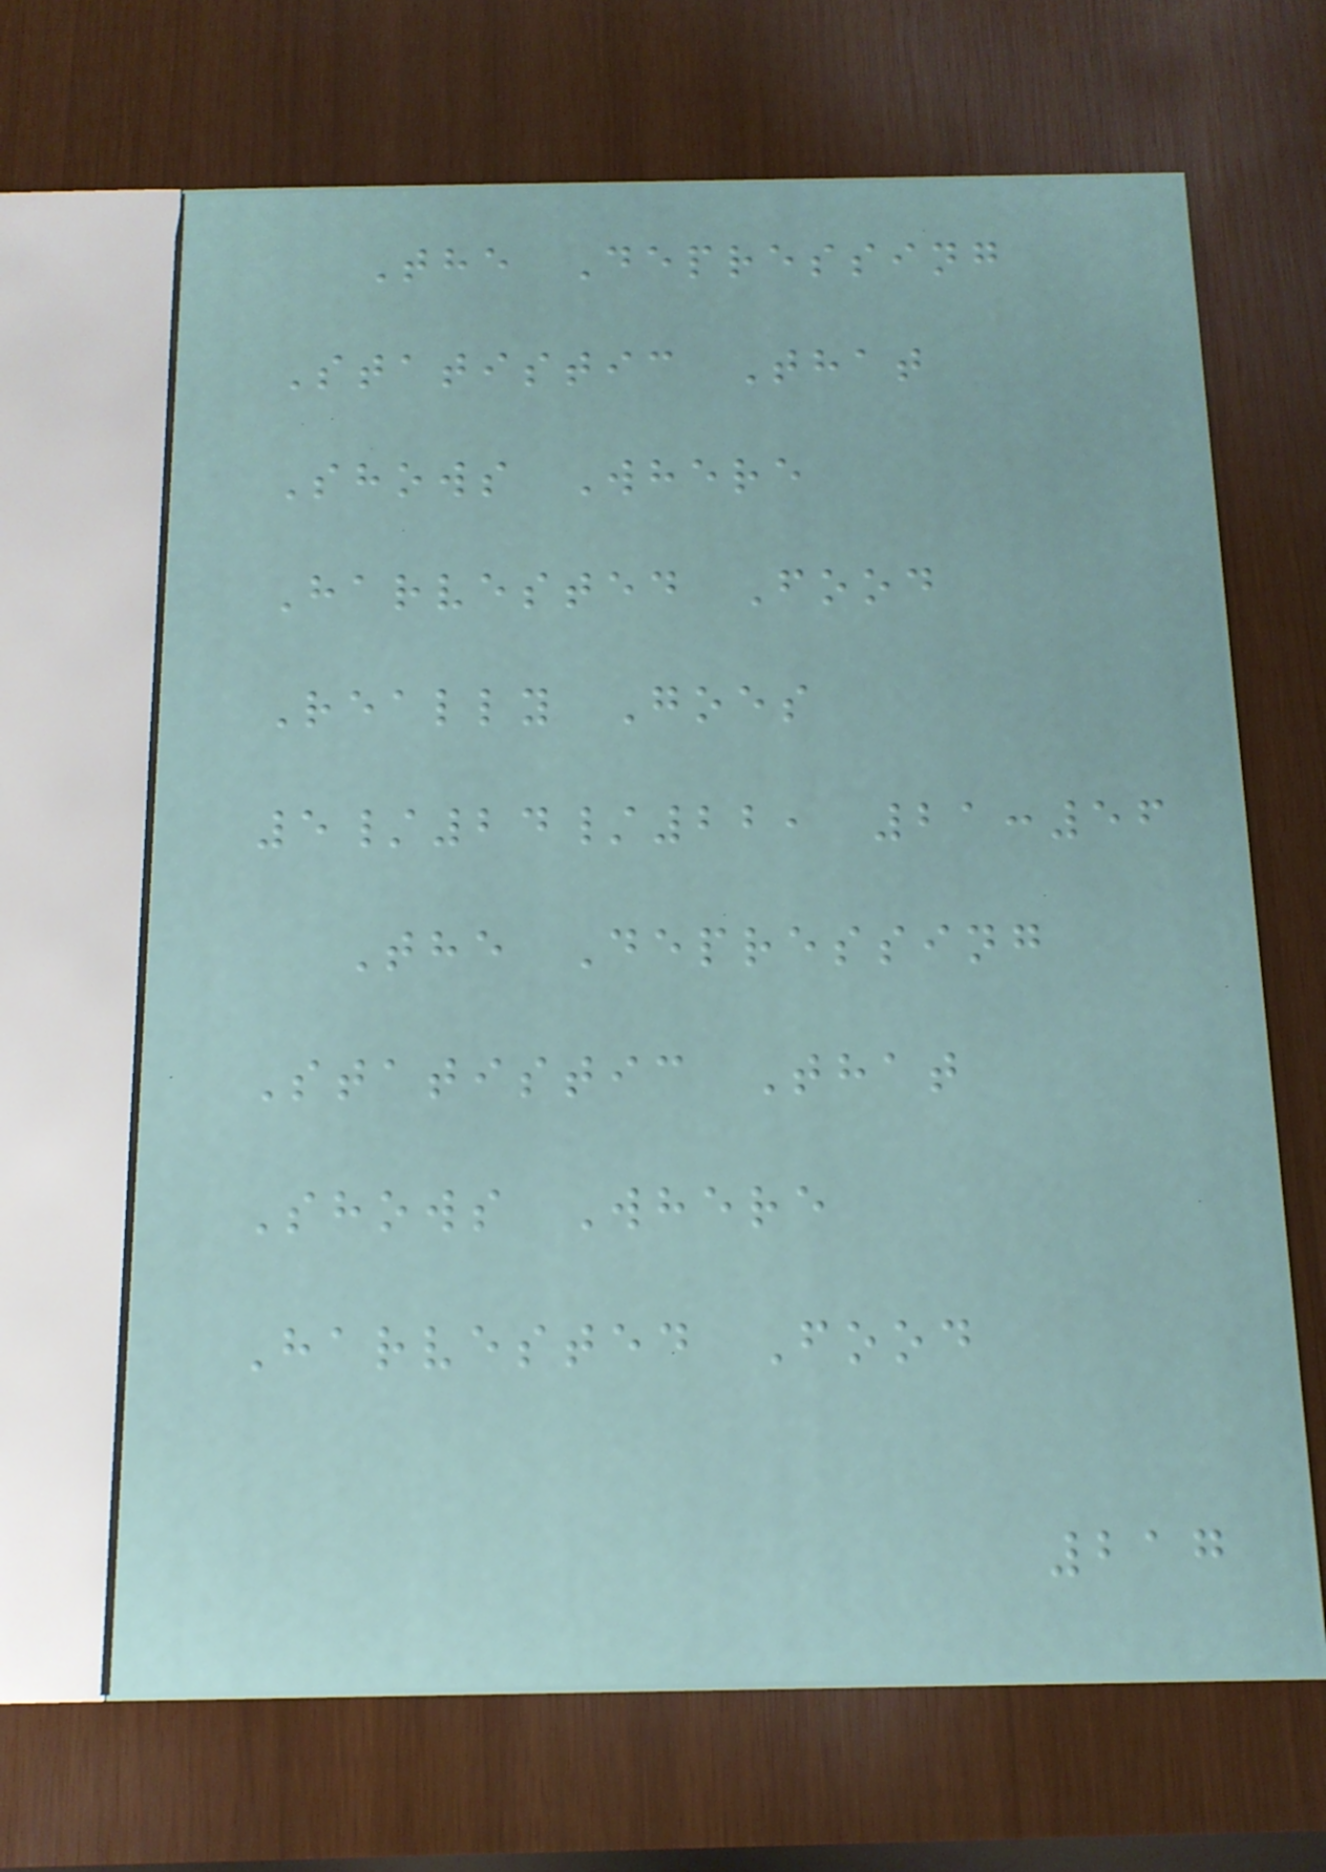The Depressing
Statistic That
Shows Where
Harvested Food
Really Goes
5/24/22, 21:56
The Depressing
Statistic That
Shows Where
Harvested Food
217
